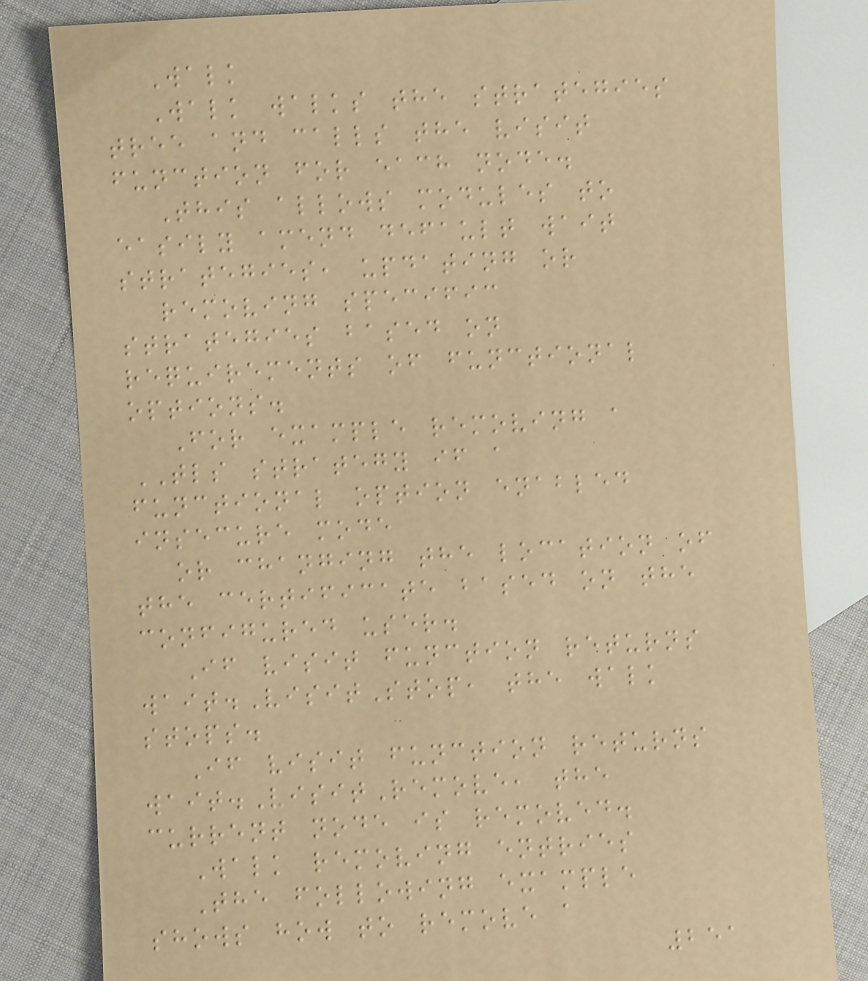Walk
Walk walks the strategies
tree and calls the visit
function for each node.
This allows modules to
easily amend default wait
strategies, updating or
removing specific
strategies based on
requirements of functional
options.
For example removing a
TLS strategy if a
functional option enabled
insecure mode
or changing the location of
the certificate based on the
configured user.
If visit function returns
wait.VisitStop, the walk
stops.
If visit function returns
wait.VisitRemove, the
current node is removed.
Walk removing entries
The following example
shows how to remove a
251
